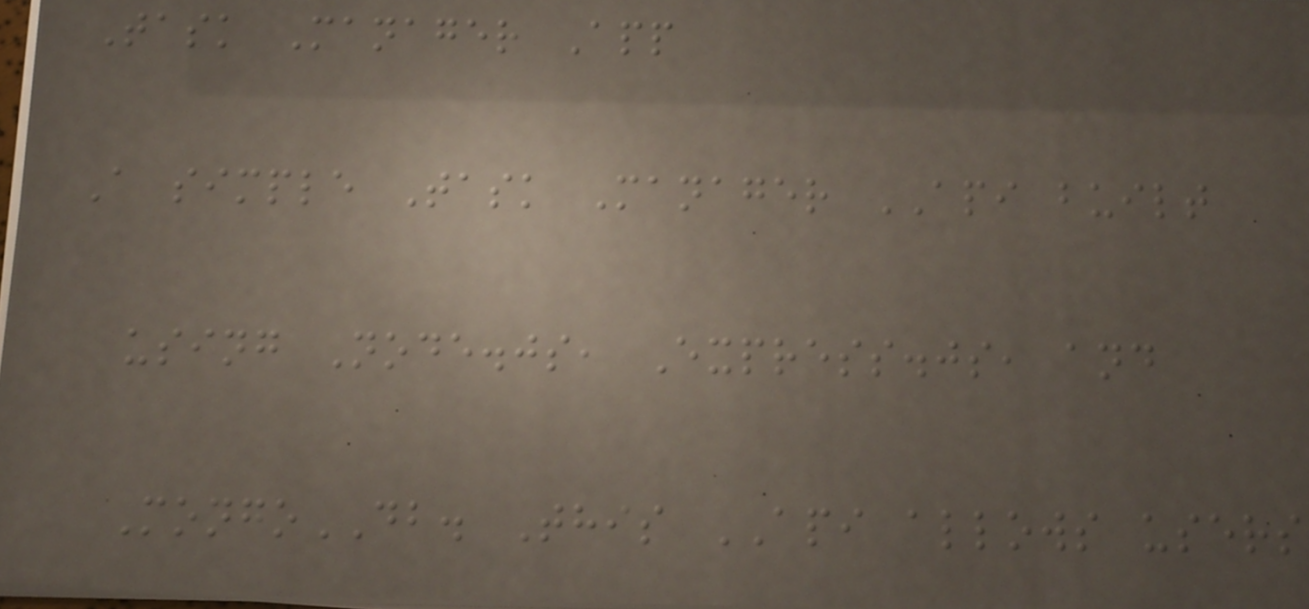Task Manager App
A simple Task Manager API built
using Node.js, Express.js, and
MongoDB. This API allows users
